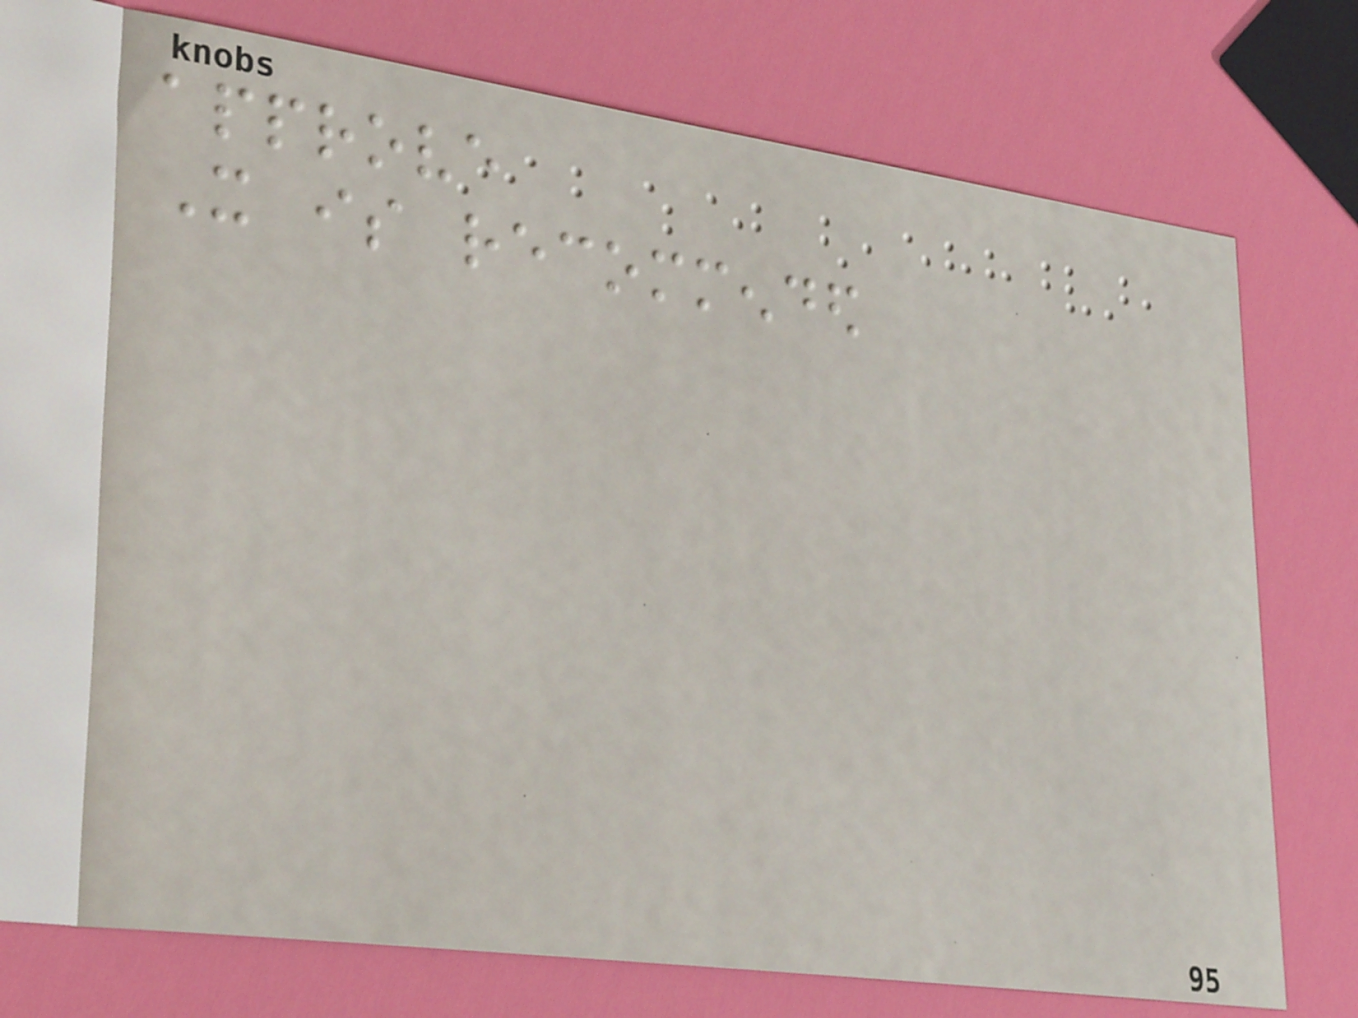approve
It is recommended
